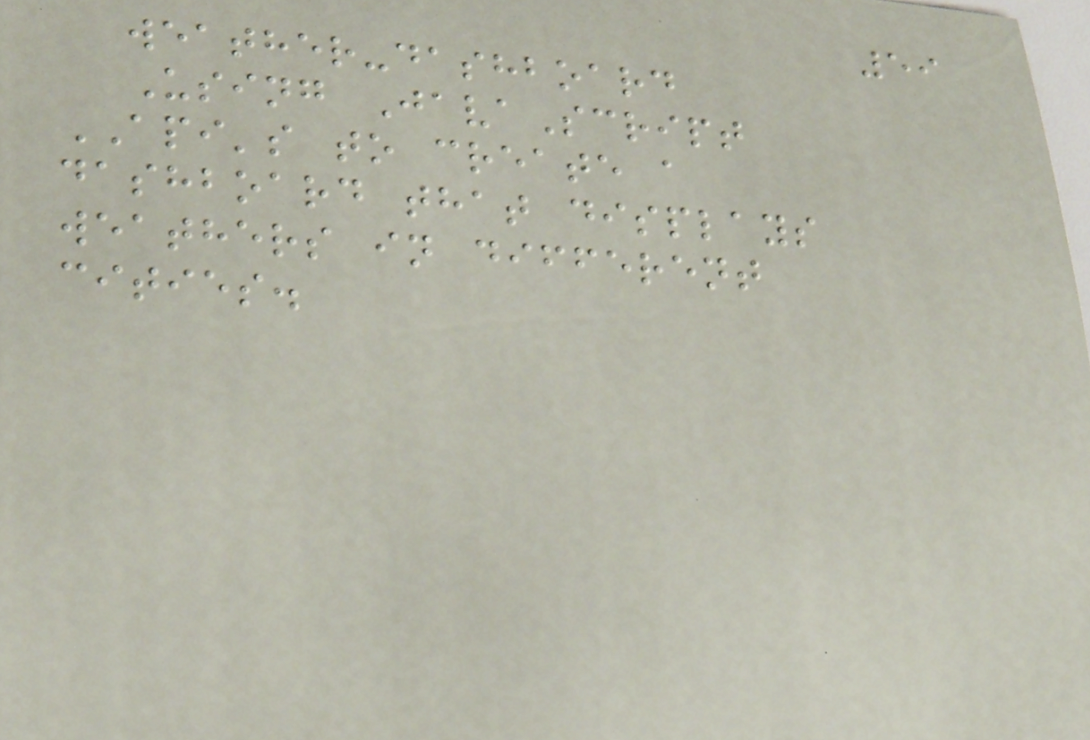59
weather-dashboard
Using JavaScript
API's to create a
dashboard that displays
weathers in different
cities.
